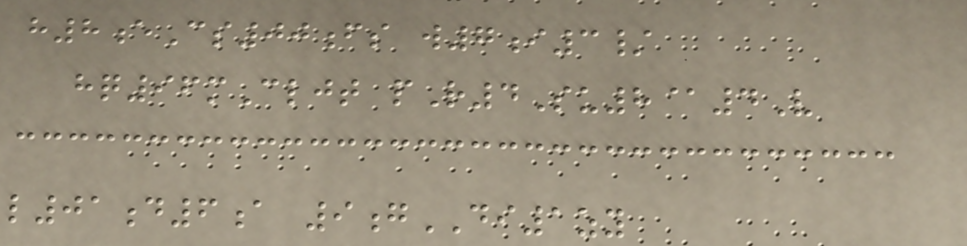h8eCs00fs w7i3/
hq96mCljt pR4Su8@4V
l01d6a 9gDI1zy
